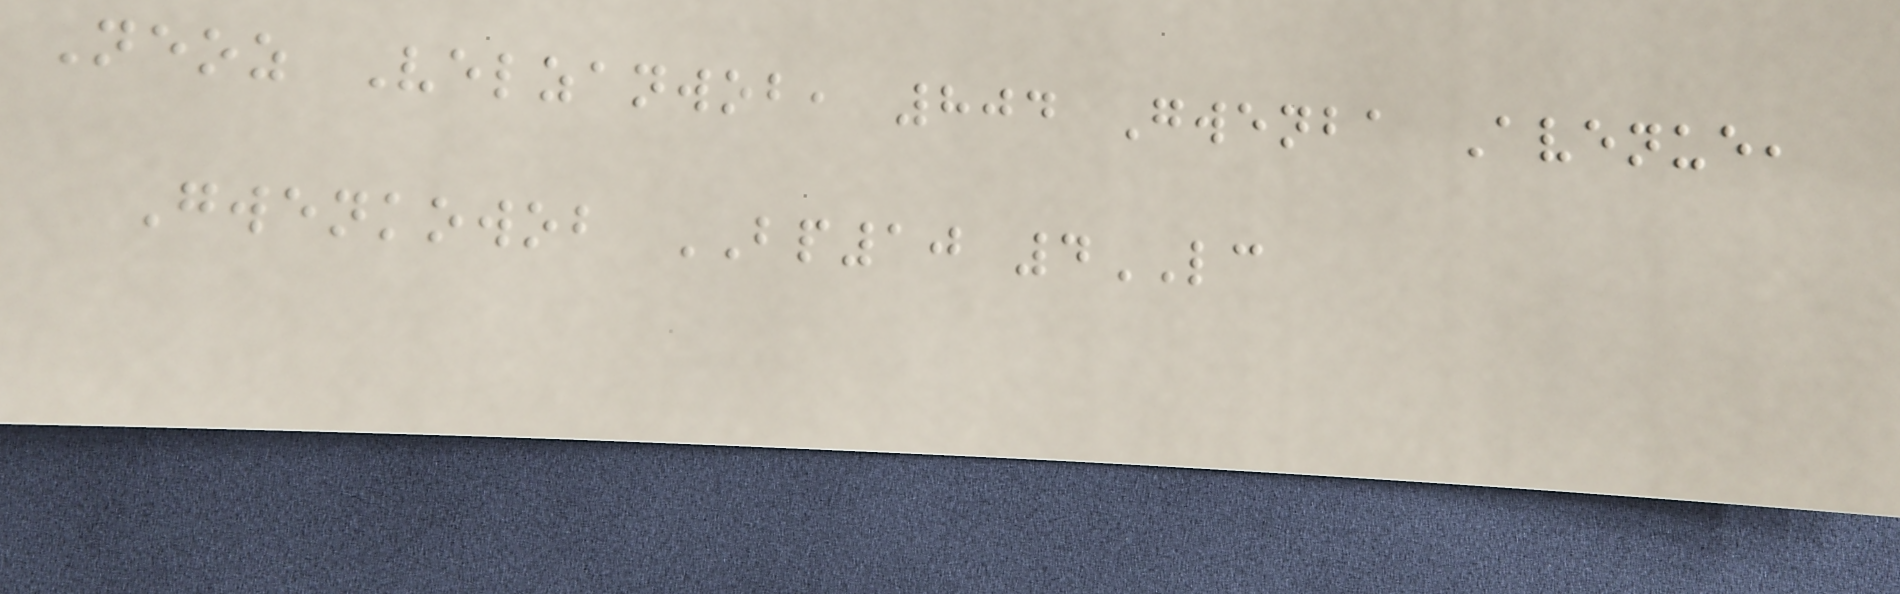Neoz Velzanwob, 804 Gwenba Avenue,
Gwenkowob BP10 4LC
